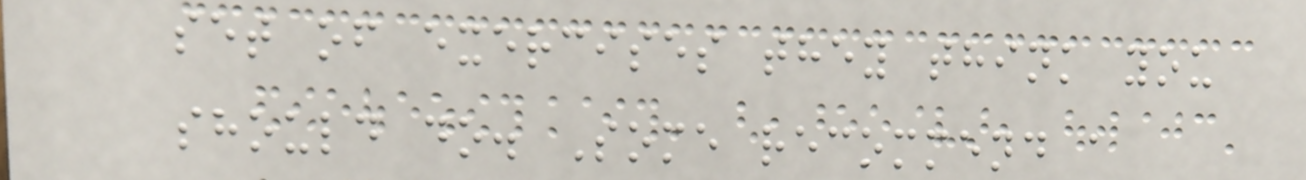set of exercises they think you
should do. Some recommend a
